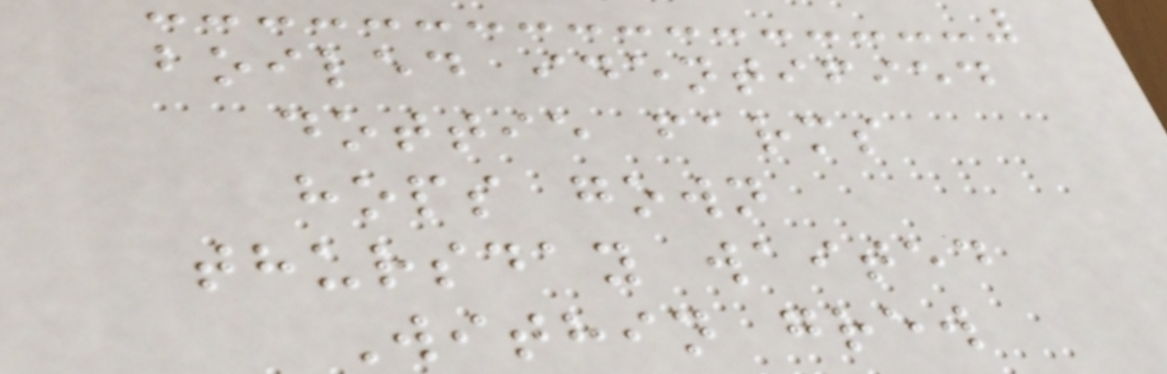boiled identified
dottie farms
hops gown
thursday waited
Within grew
